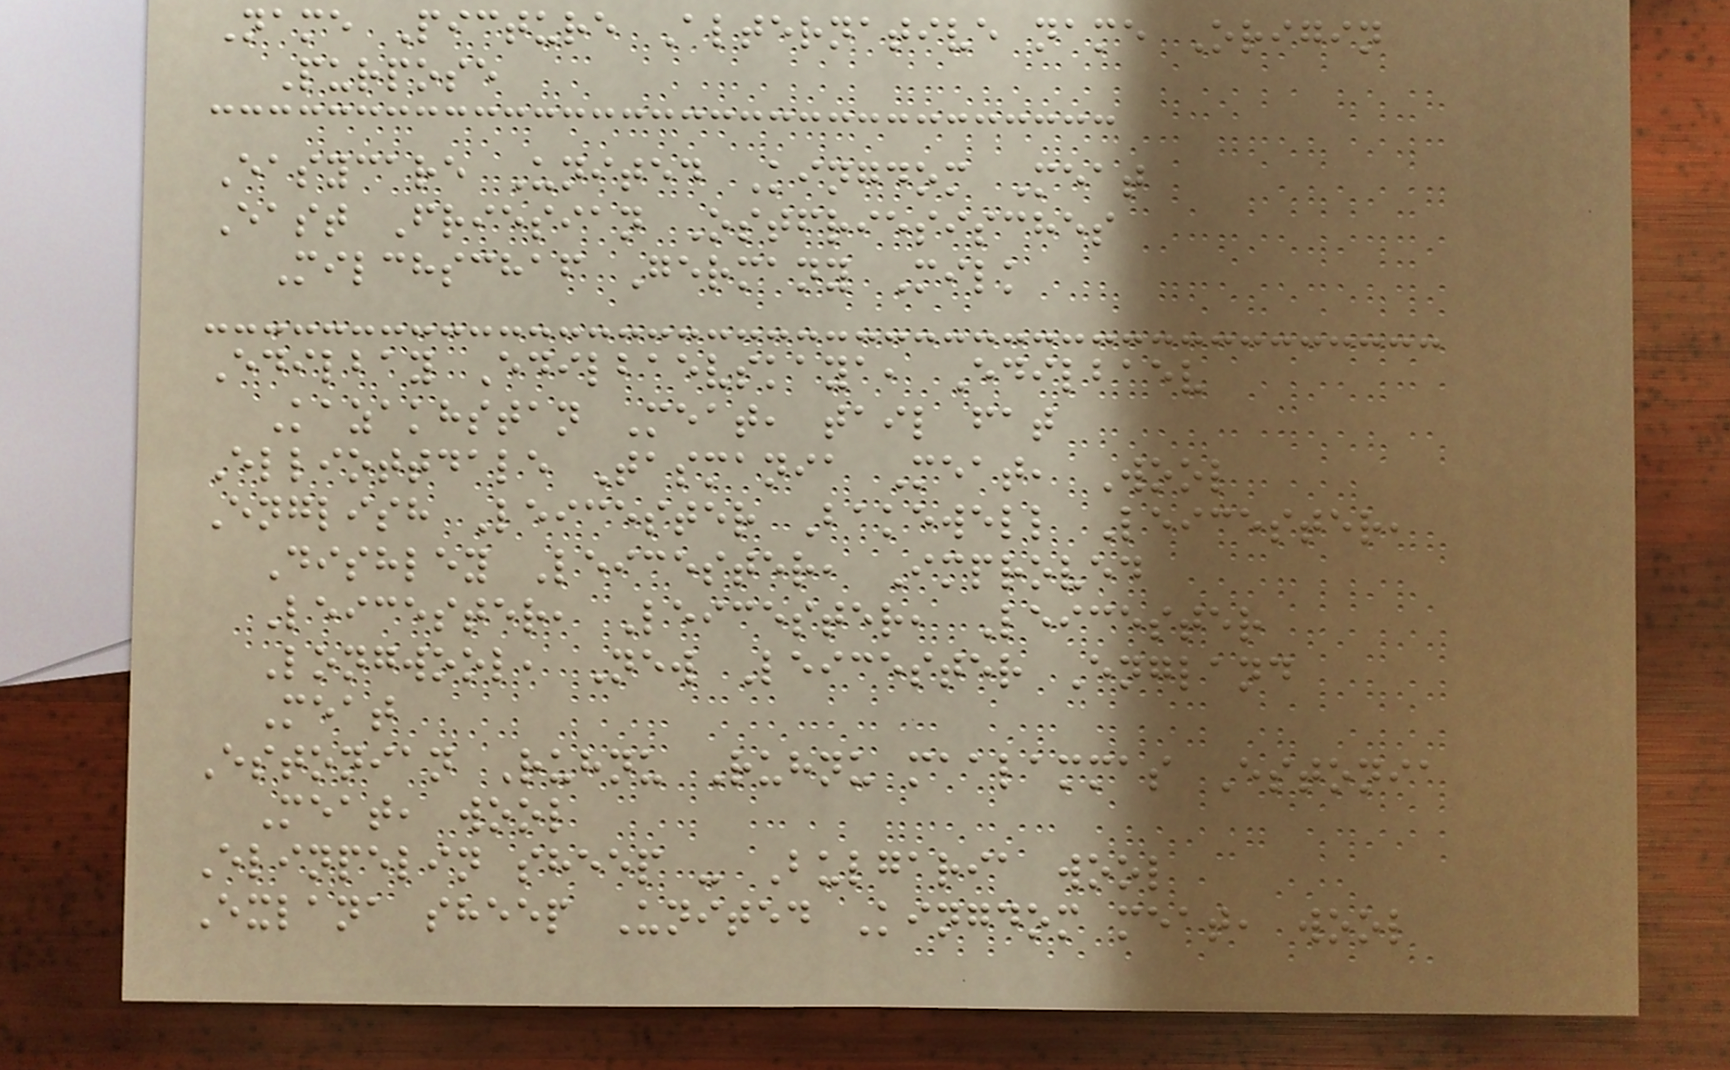Name Picture Alternative name Origin
Purpose
Easycare United Kingdom Meat
East Friesian Ostfriesisches
Milchschaf Germany Milk
Edilbay Edilbaevskaya, Edilbaev
Kazakhstan Meat, tail fat
Elliottdale Tasmania Meat, Wool
English Leicester Bakewell Leicester,
Dishley Leicester, Improved
Leicester, Leicester, Leicester
Longwool, New Leicester England
Meat
Estonian Ruhnu Ruhnu maalammas Estonia
Meat, wool
Elinpelin sheep - Bulgaria wool
Exlana sheep United Kingdom meat, wool
